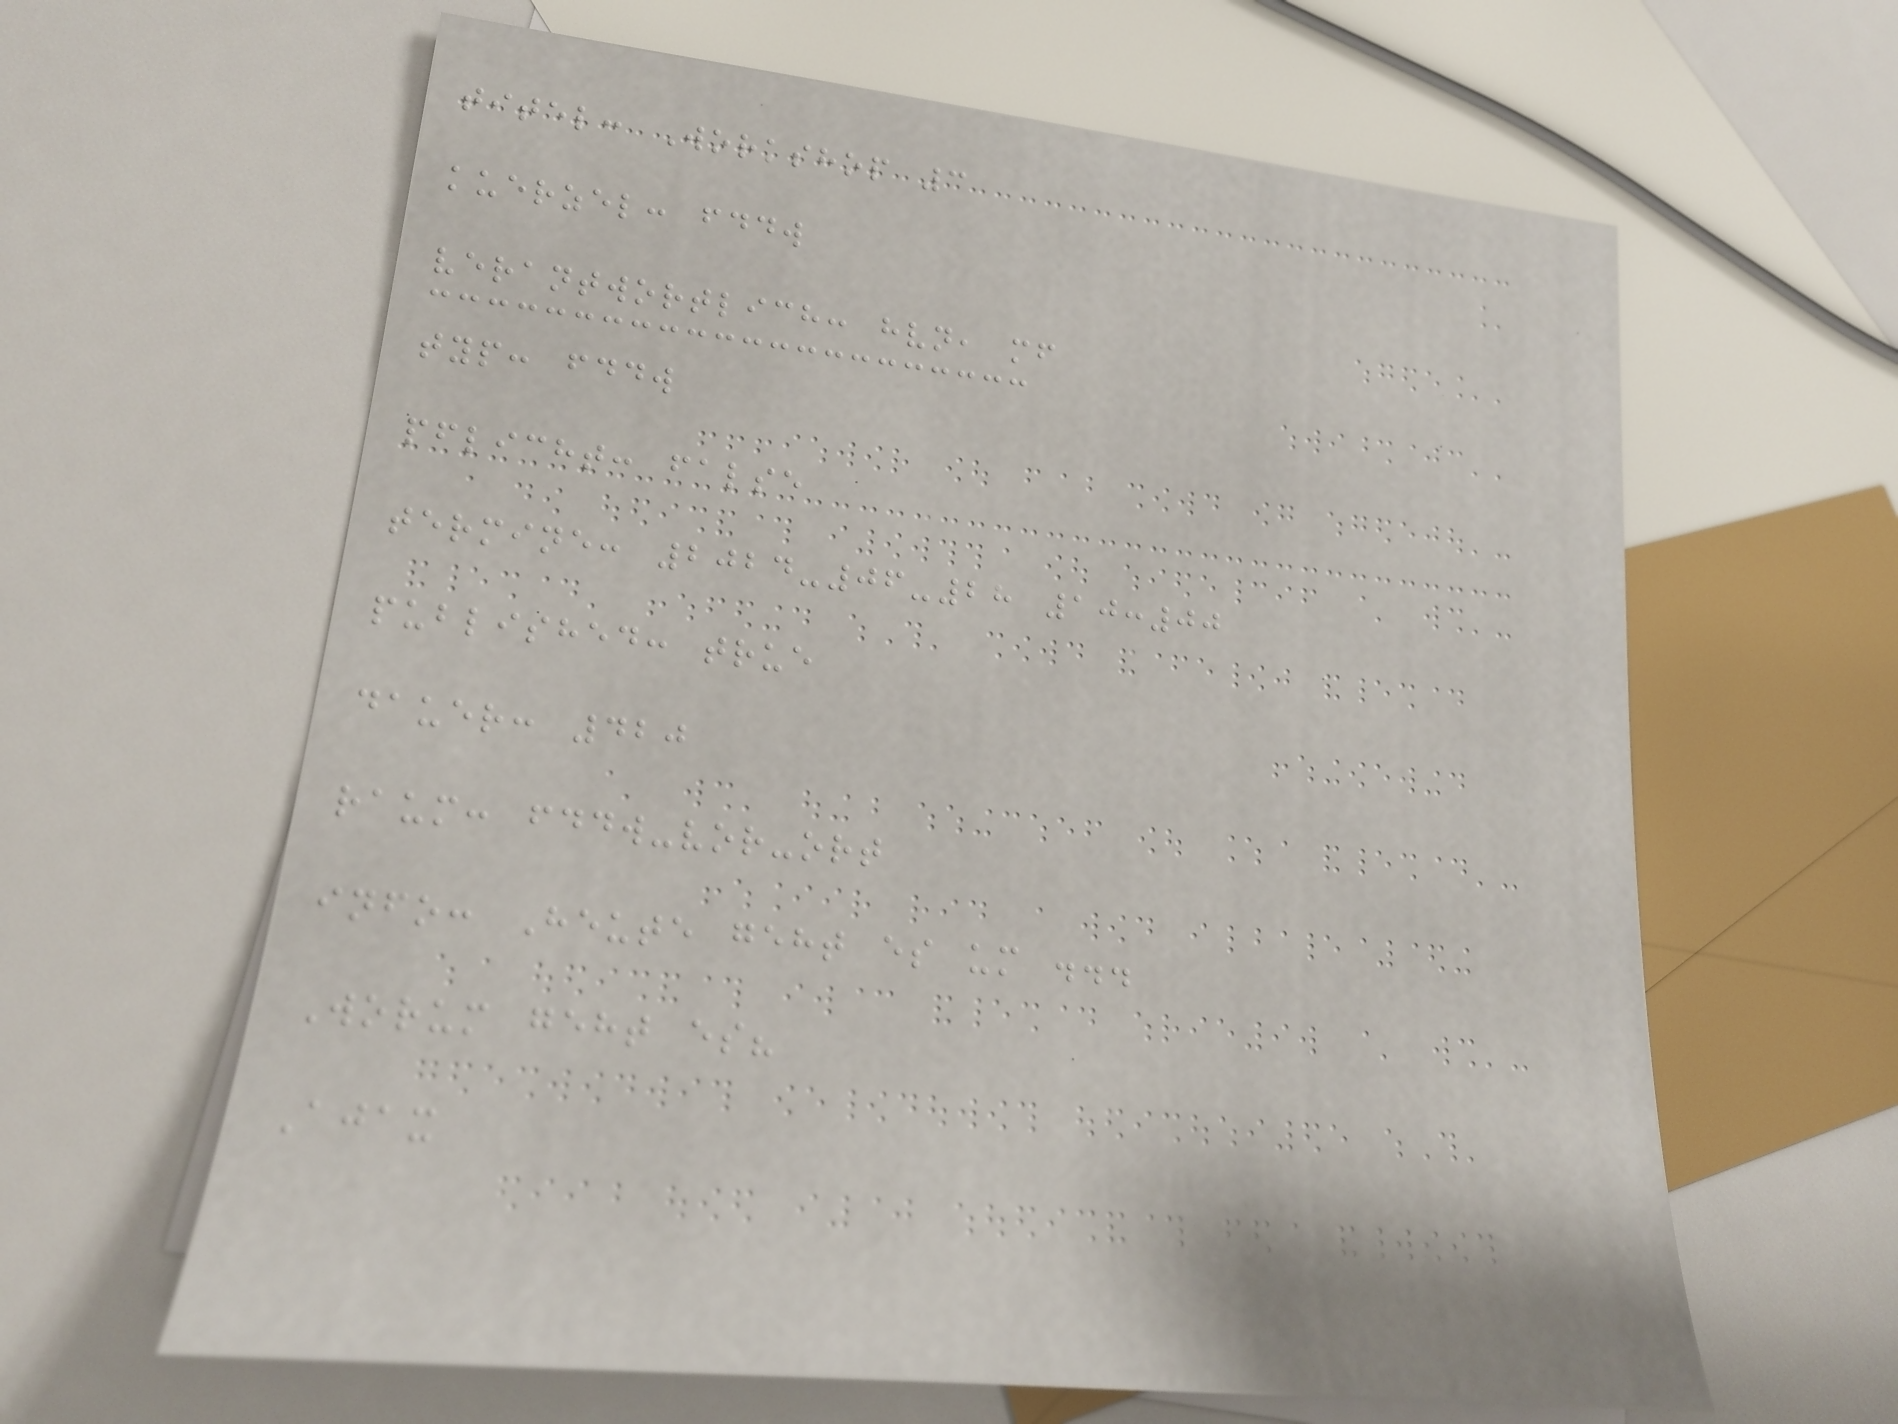titel: Workshop 3
kuerzel: fddw
verantwortlich: hvn, mf
typ: fddw
pflicht: false
termine: 2024-06-28 10:00
published: true
dauer: 420
raum: fddw-vor-ort
info: Heute geht es um ...
Worum geht es?
Ajax
